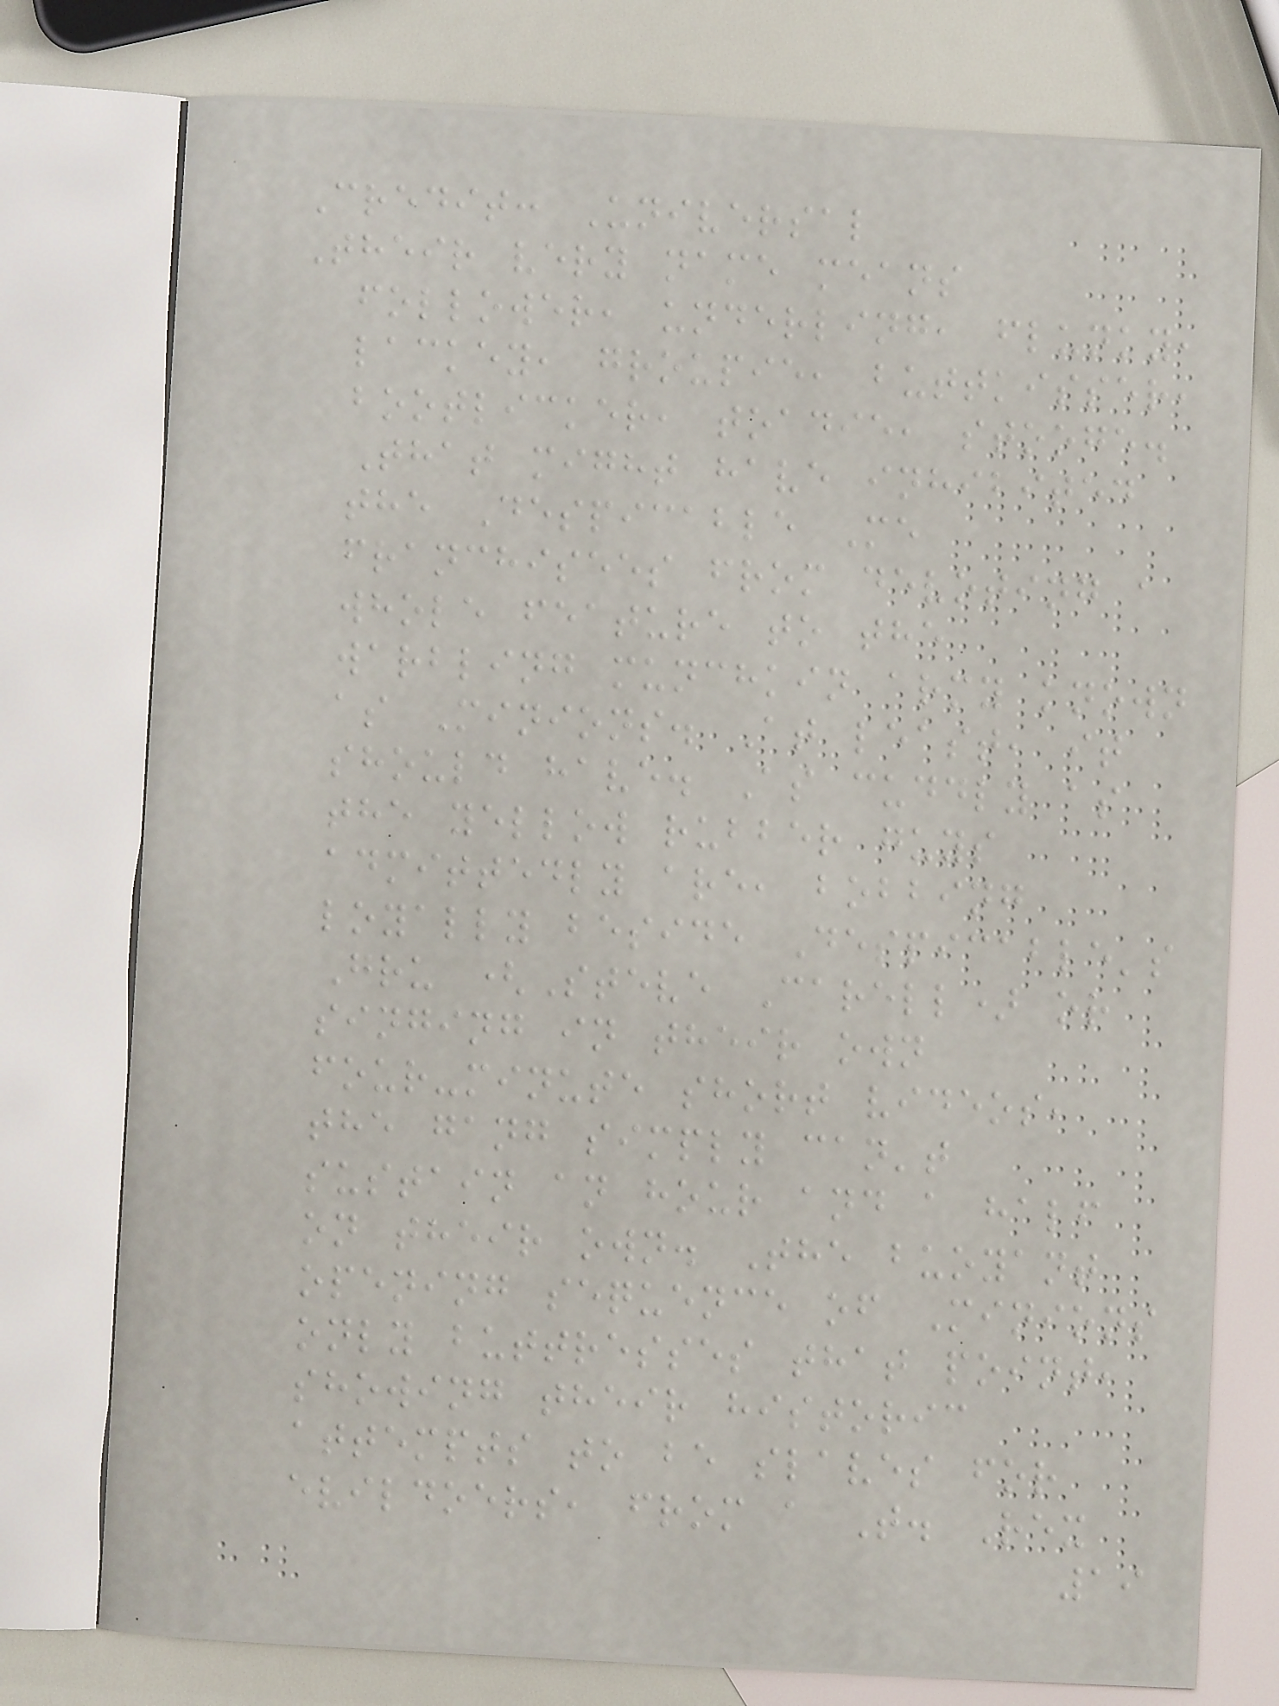Credit: Universal
Their very name means
follower, underling, flunky,
lackey, groupie, buttkisser,
bootlicker, toadie, stooge.
That might have inhibited
the Despicable Me
franchisees from devoting a
whole feature to the
warbling munchkin army known
as Minions. At least, it
should have. As cuddly as
the yellow rubber guys
admittedly are, bobbing
loyally beside Despicable's
Gru (Steve Carell) or
singing in their own
four-minute short videos,
the gang simply can't
sustain an hour and a half
on their own. The buoyant
opening sequence of Minions
only buttresses that point,
showing their historic
attempts to be slaves for
evildoers, from a T. Rex
19
